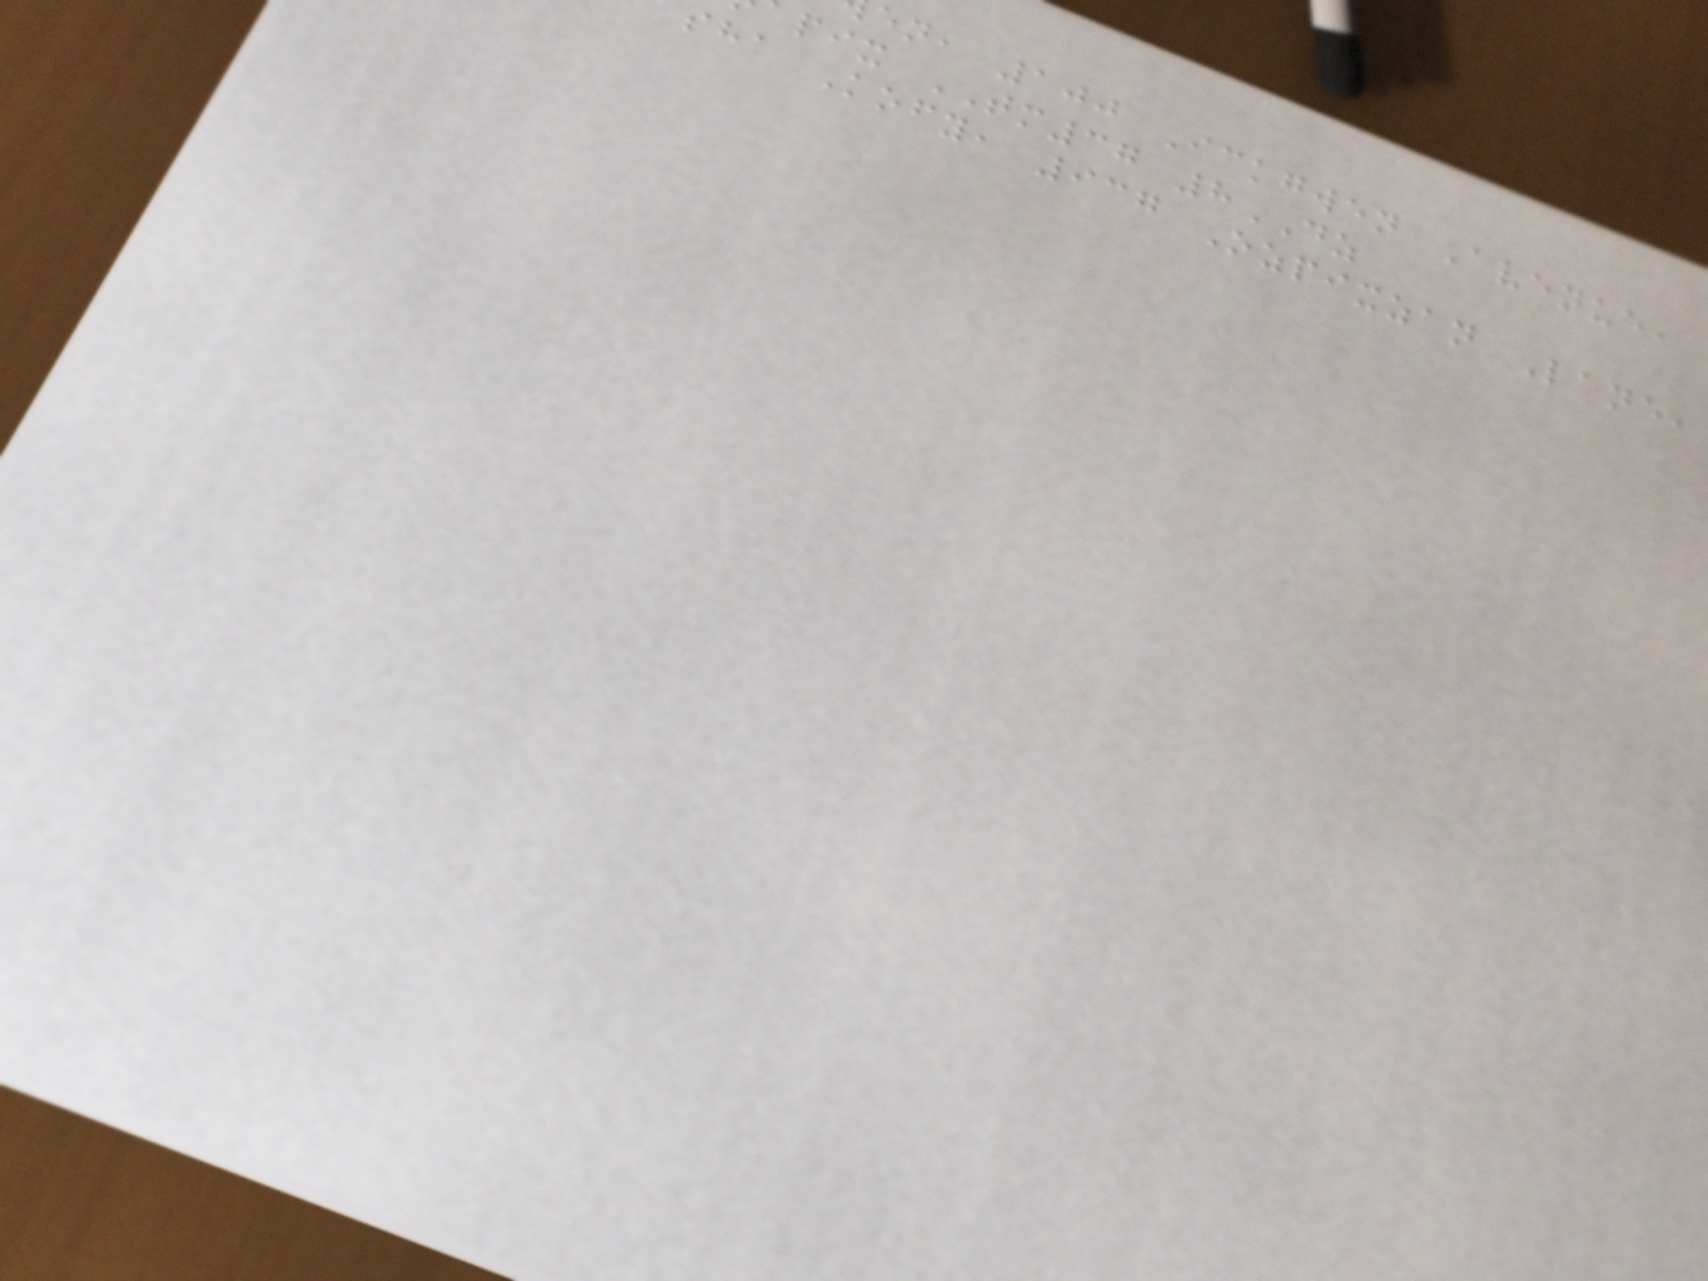en, 100 Ickgwen Avenue,
pix TM37 8DZ
sha Kofy, 937 Ozpixzan Lane,
